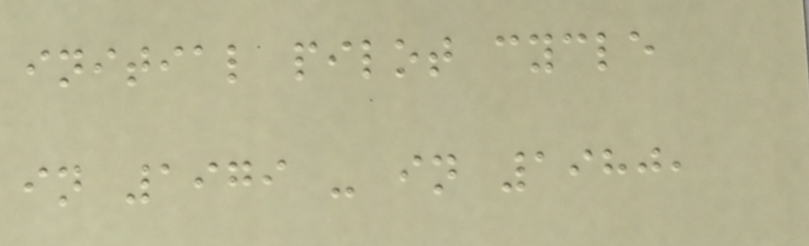initial pilot cycle
in 1979 - in 1980,
